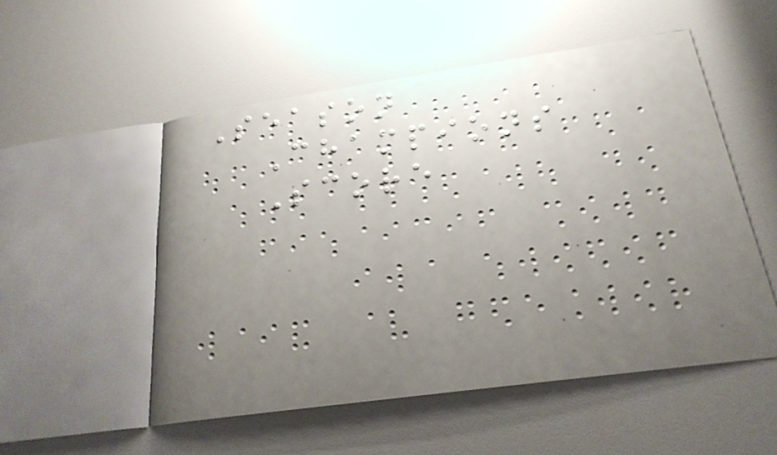Season
Champions
Score
